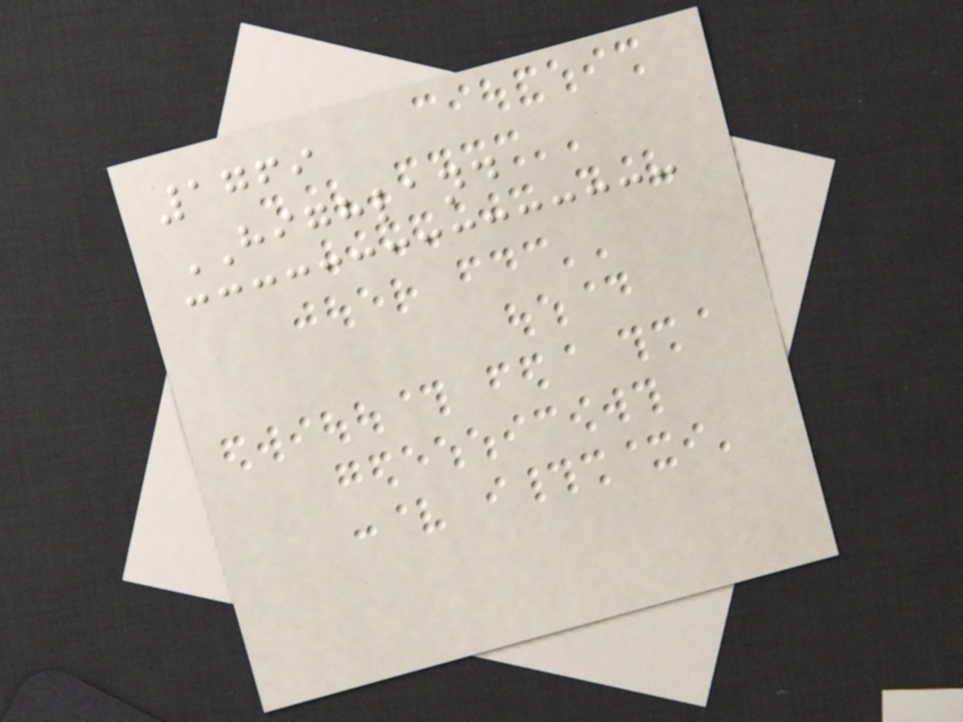1769
HIGHLAND
